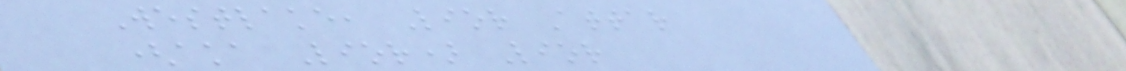Westlake, Lior Attar
(aka Lior) Lior
